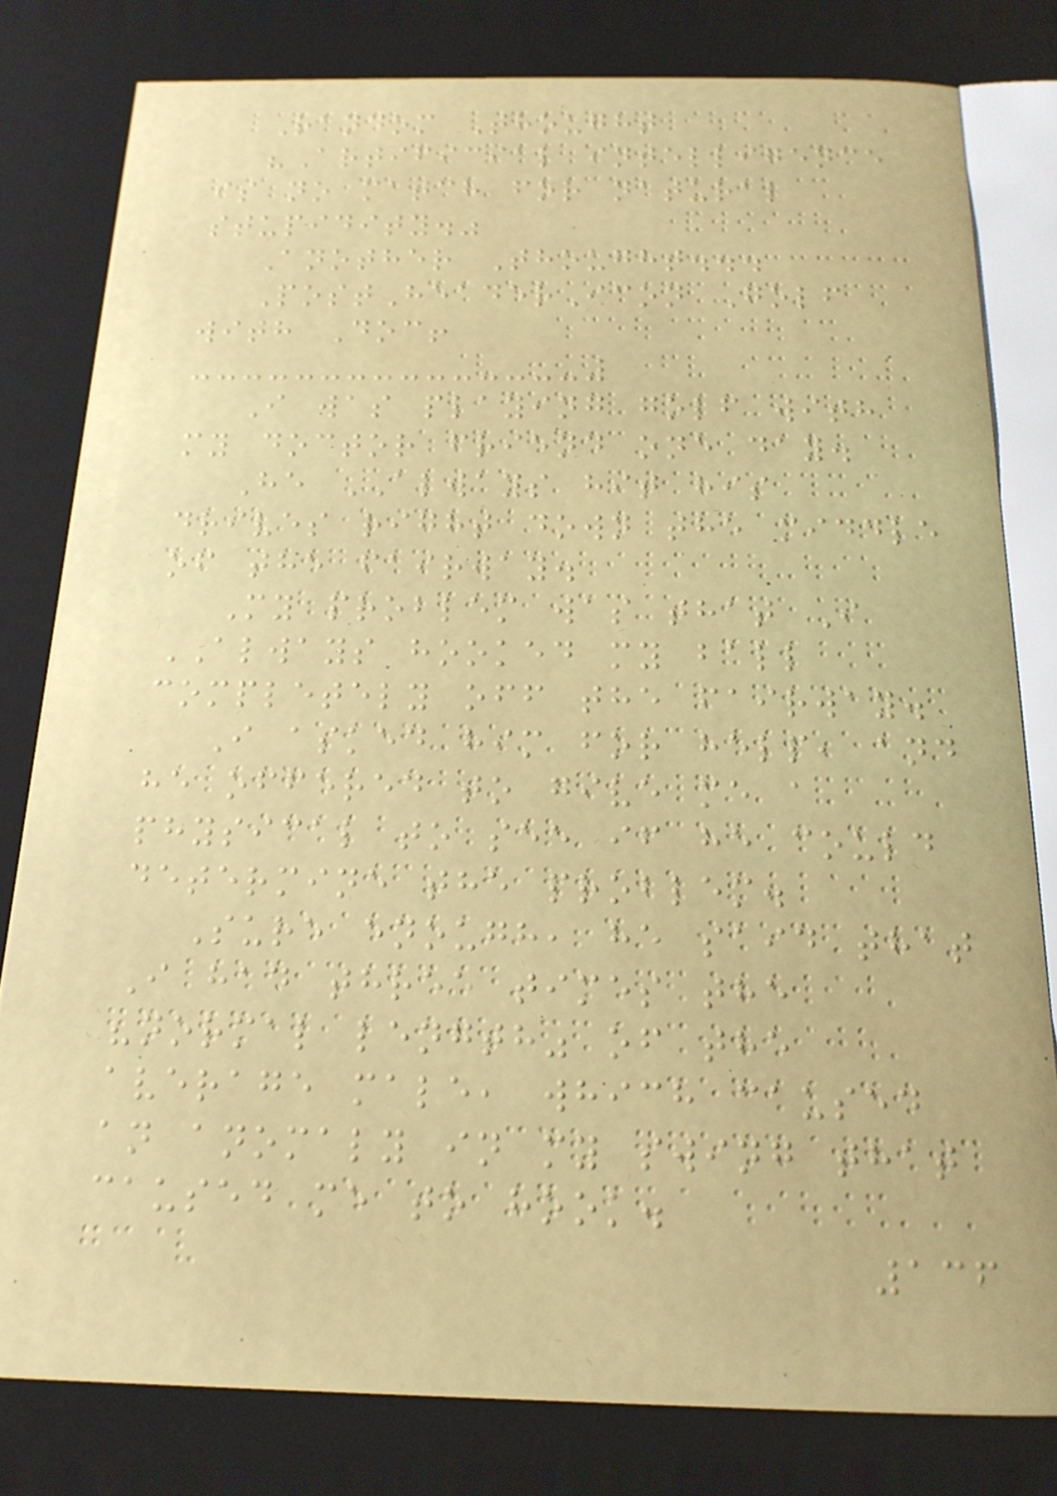Random Thought
"Artificial intelligence
is no match for natural
stupidity."
Another Thought...
PostHeaderIcon Golf
with Doc!
I was playing golf with
my doctor friend one day.
He ALWAYS hit his
drives right down the middle
of the fairway.
My problem was that I
ALWAYS hooked my ball
completely off the fairway.
I asked him for help, and
he offered to give me a
physical to see if he could
determine the problem.
Sure enough, he said that
I had three times the
"normal length" of the
average male, which caused
an anomaly in my swing that
caused me to hook.
136
